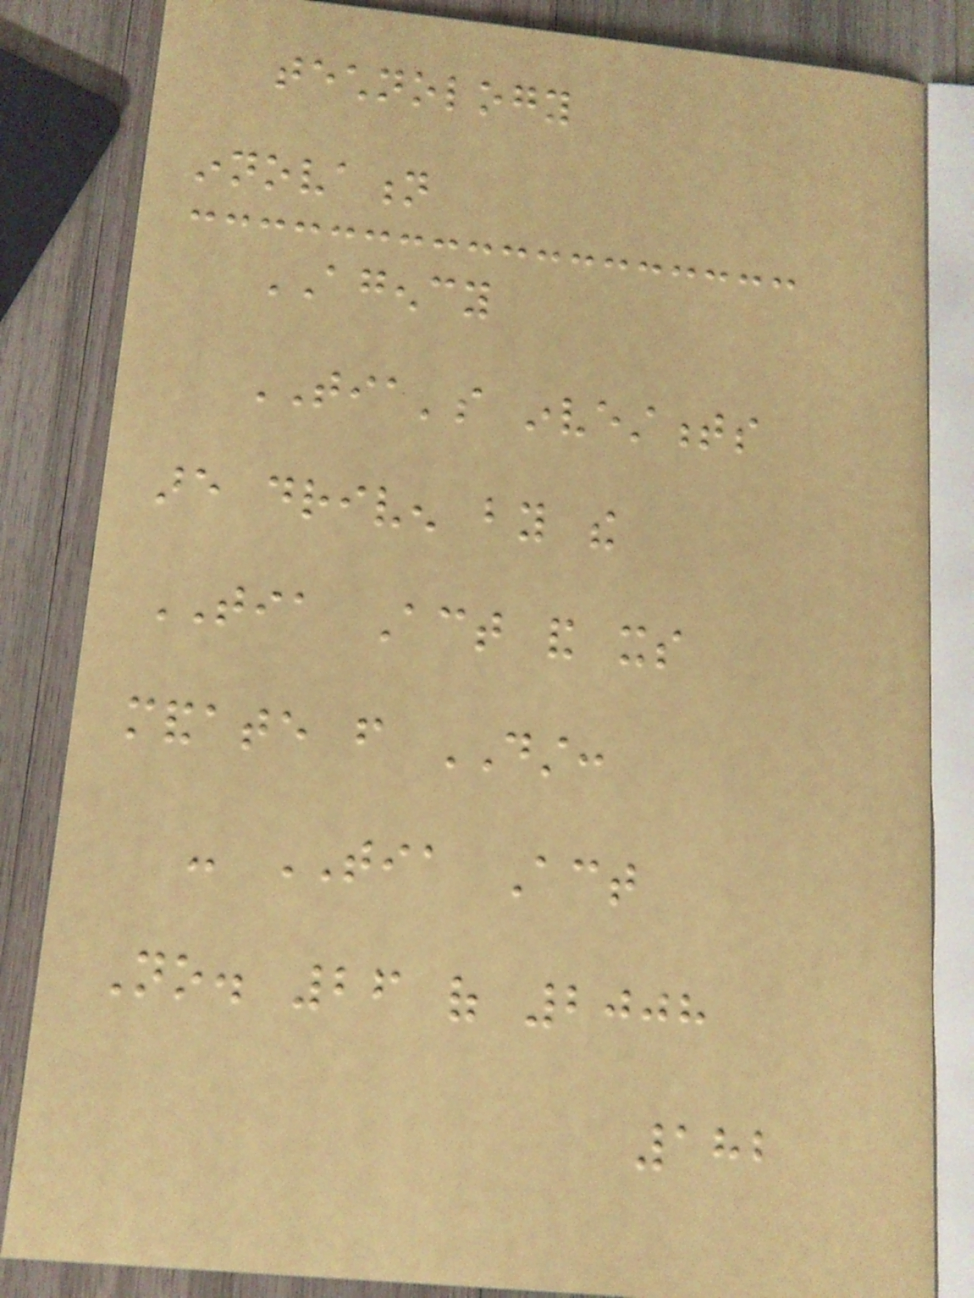technology
innovation
AGENCY
TIA's investments
are driven by the
TIA Act and its
mandate from DST:
- TIA Act
No. 26 of 2008
182
